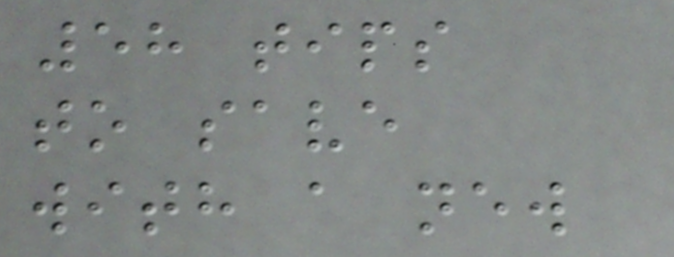58 tips
to save
with a new
